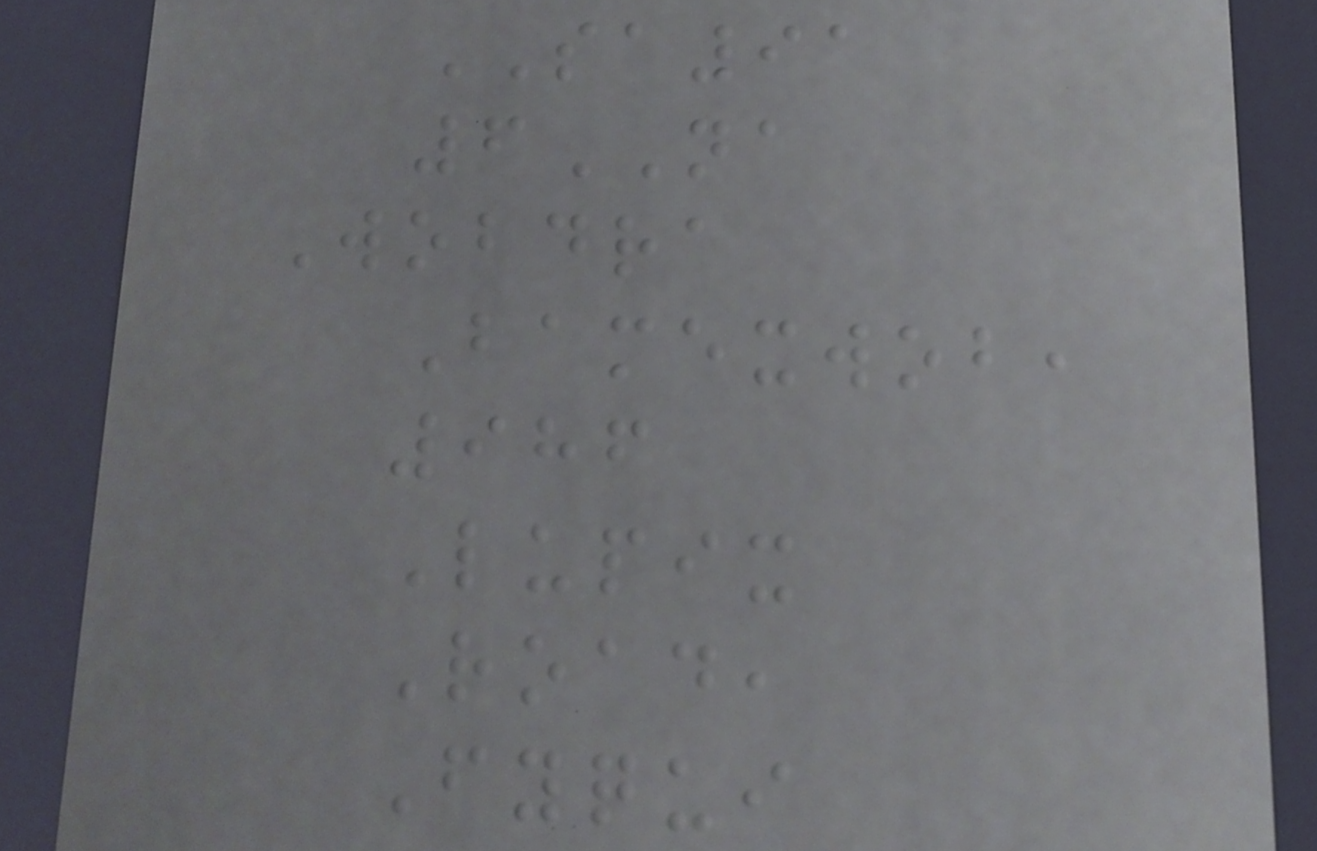SA91
6NA
Wobdra
Bamexwob,
986
Lupix
Road,
Fyqui
